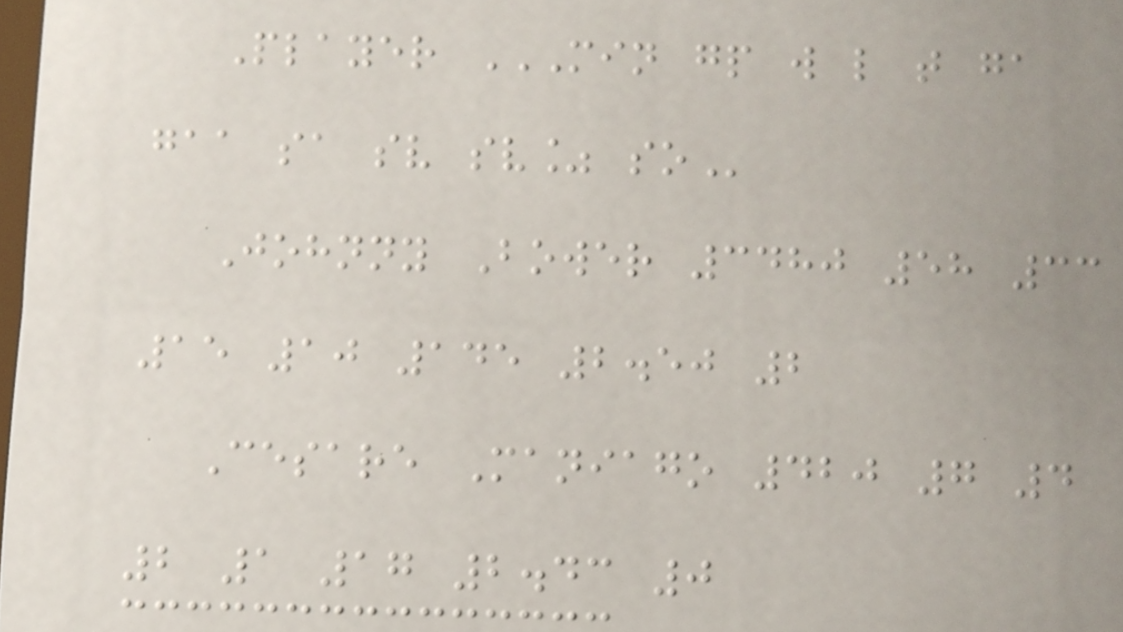Player MIN GP W L T GA
GAA SA SV SV% SO
Johnny Bower 3480 58 33
15 10 145 2.50 2
Cesare Maniago 420 7 4
2 1 17 2.43 0
